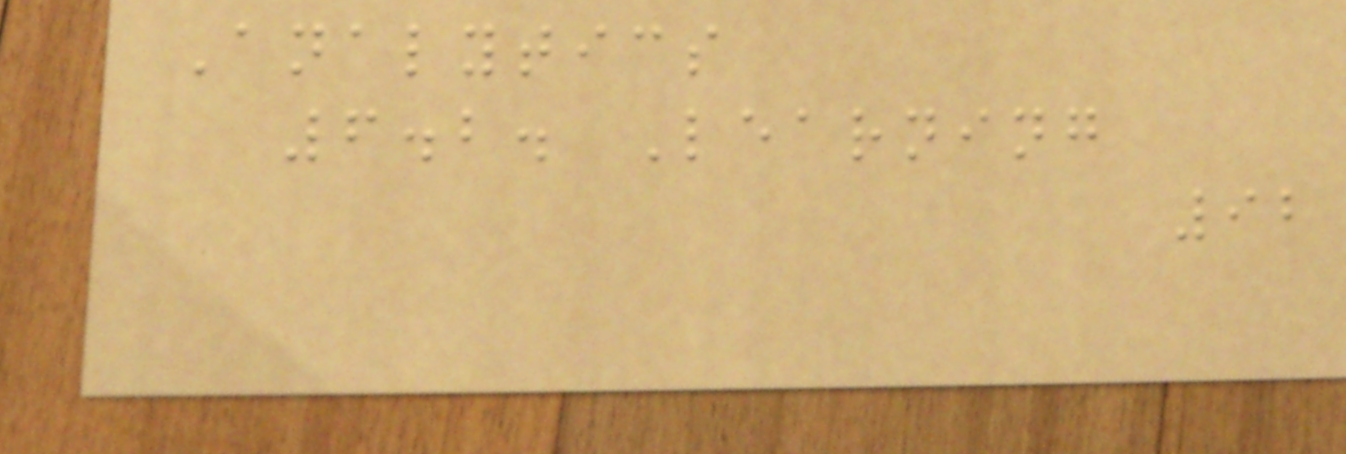Analytics
6.2. Learning
92
